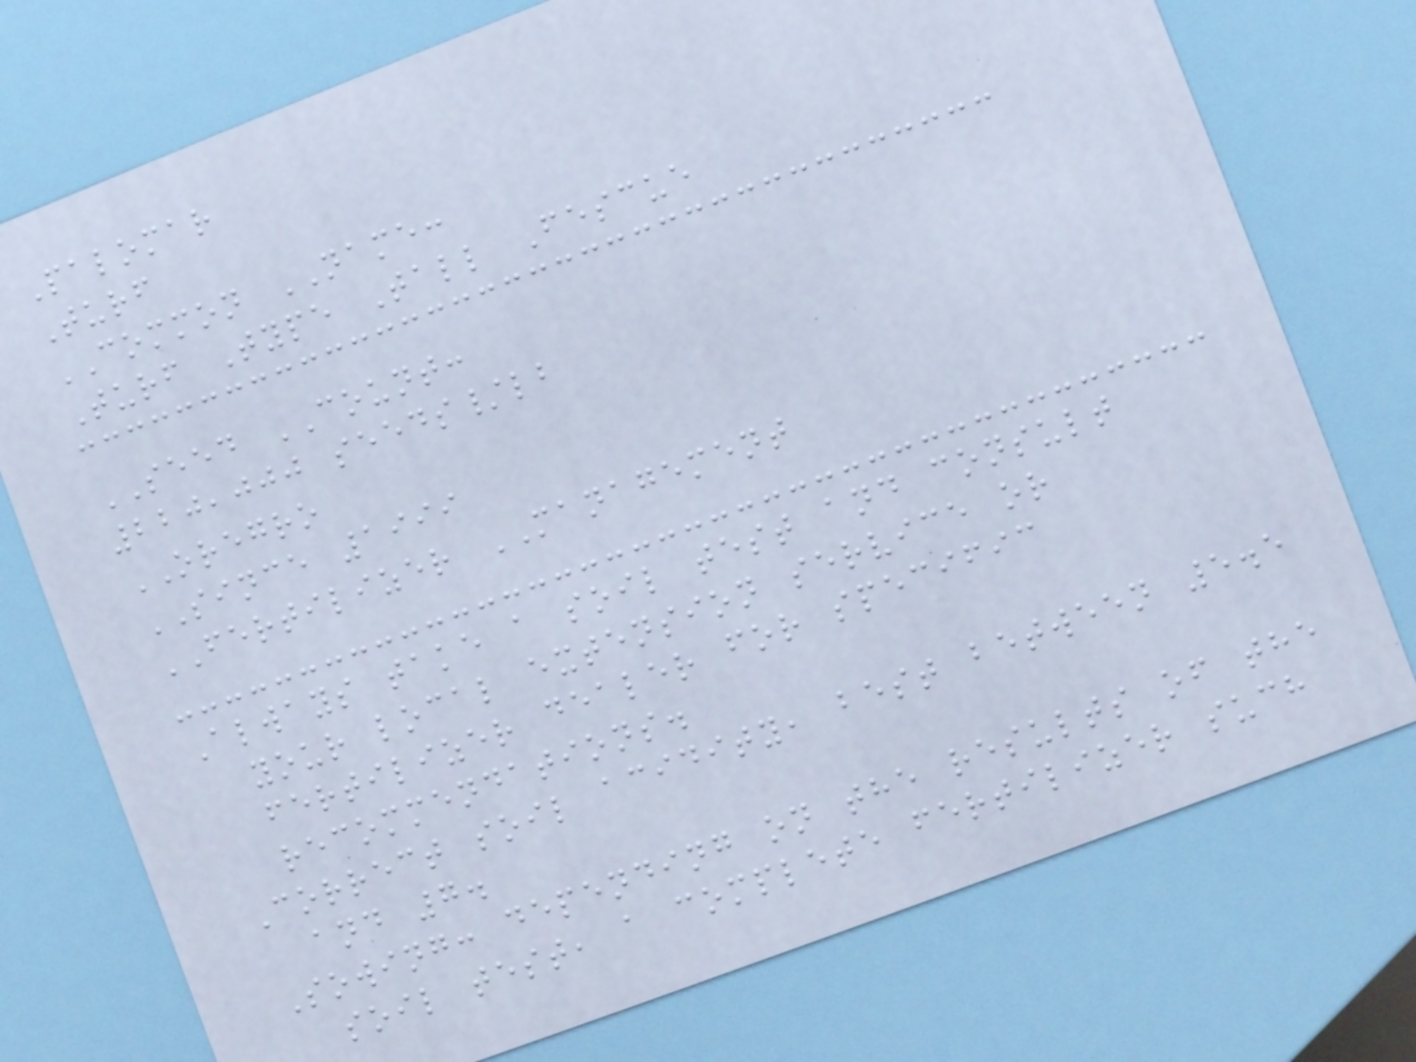Palomar
Turf
COMMON NAME:
Turf Type Tall Fescue
SEED COUNT:
220,000 seeds/lb
OREGRO
SINCE 1999
FERTILIZER MANAGEMENT
Always take a soil test and consult
your local extension service or
fertilizer dealer for specific
recommendations.
Correct soil acidity, best between 5.5
and 7.
Sowing: depending on the results of the
soil test, a complete fertilizer such
